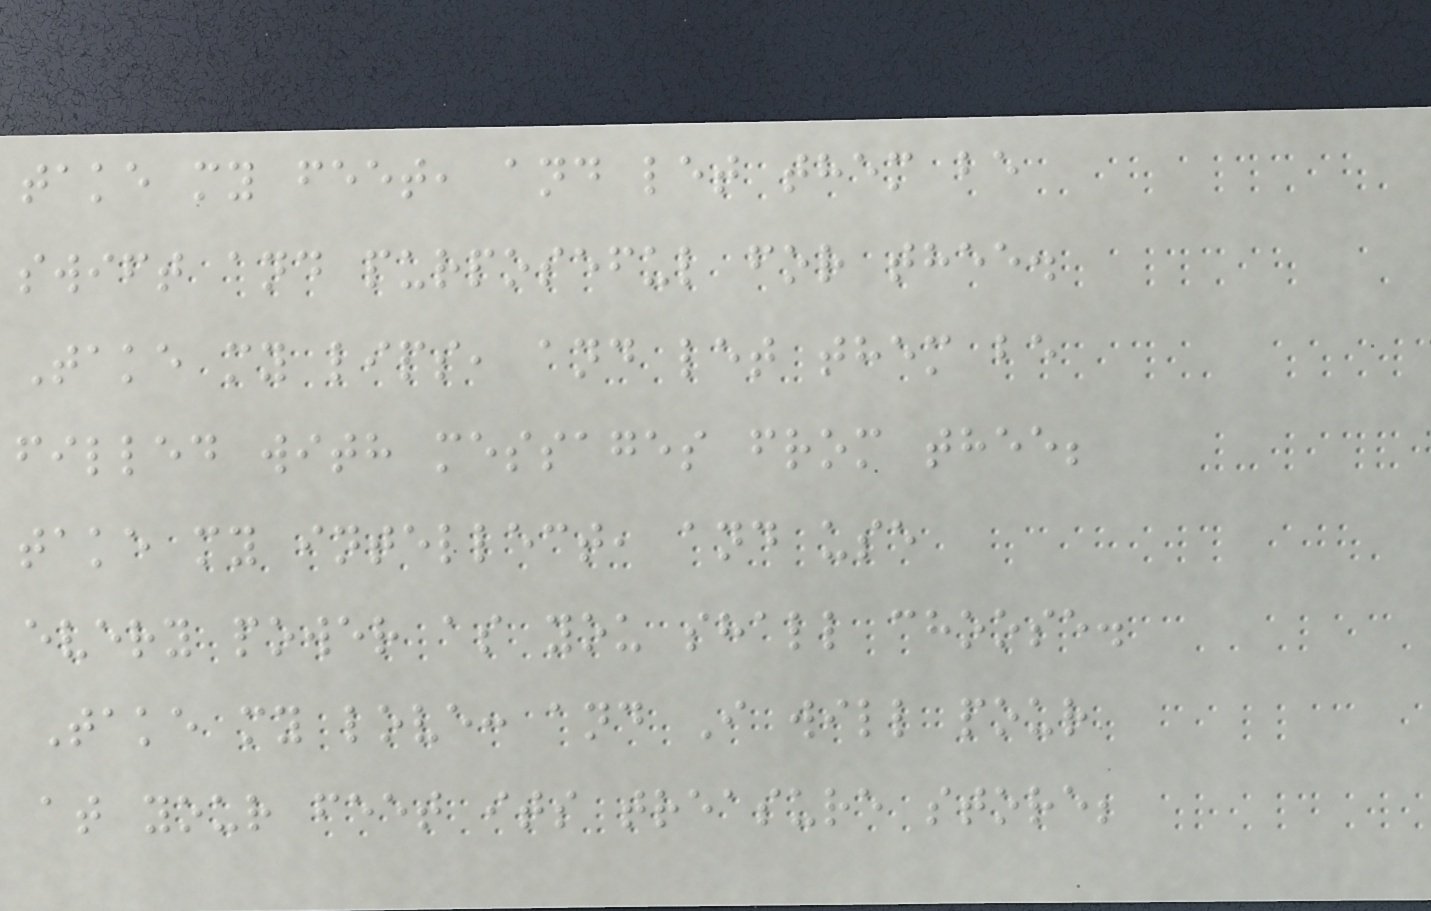take my feet, and let them be
swift and purposeful for thee.
Take my lips, and let them be
filled with messages from thee;
take my intellect, and use
every power as you shall choose.
Take my love: and I will pour
at your feet its treasure store;
